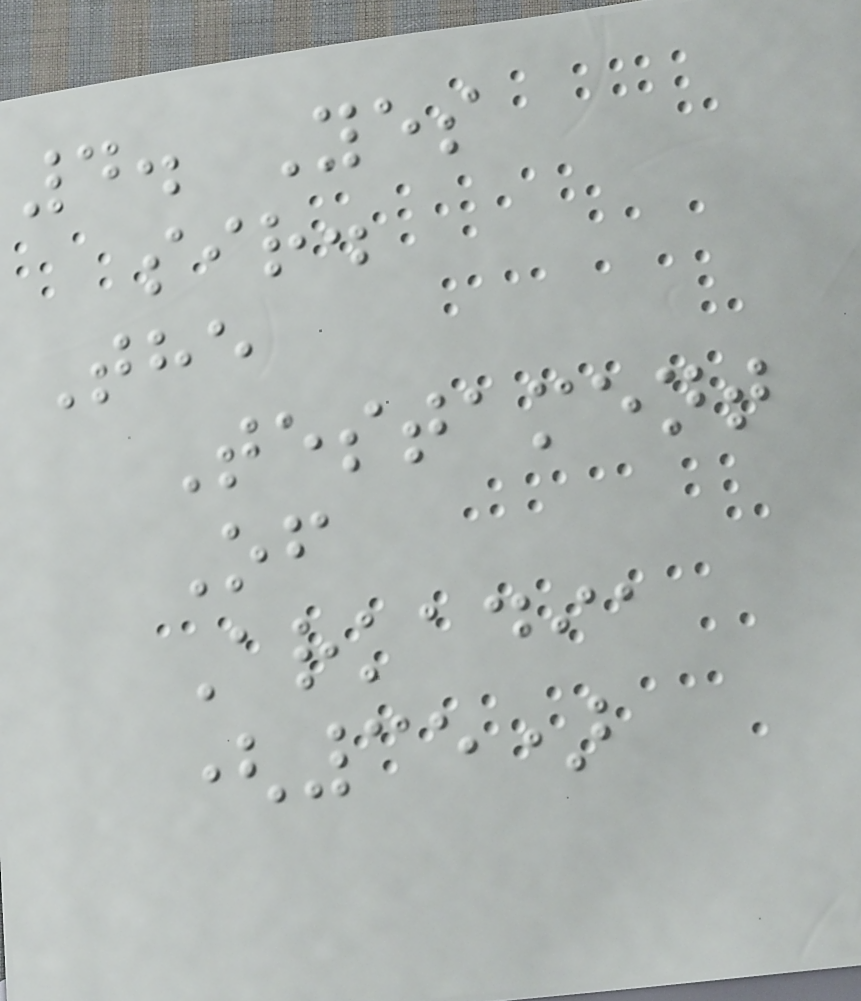4. Yes
sir.
The
Testament
Of
Arkadia
(35)
